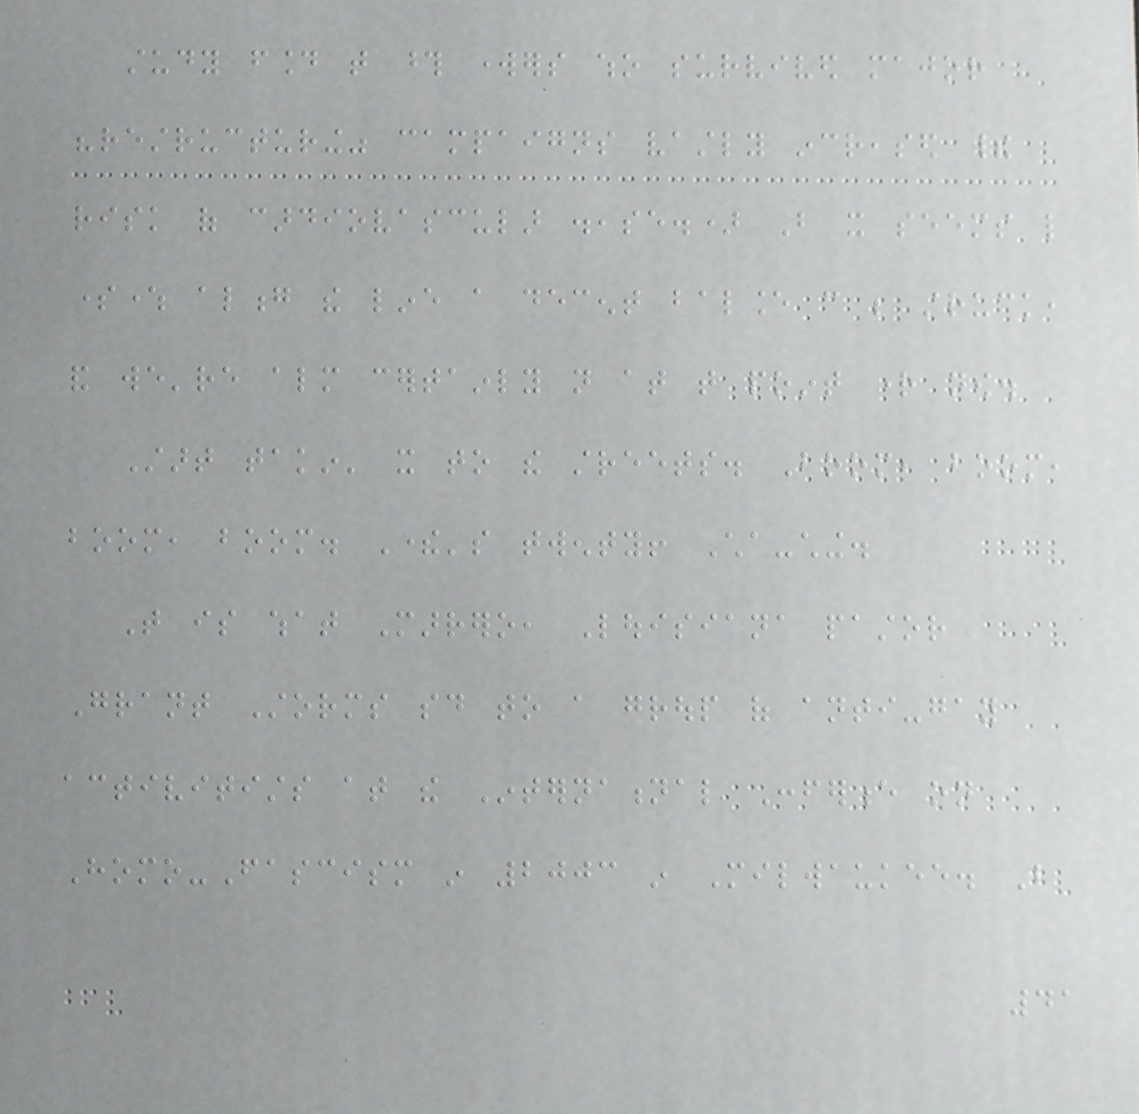study found that those workers who survived major
"restructuring" campaigns vastly increased their
risk of cardiovascular disease.) But it seems like
somewhere along the line a decent balance can be struck,
and we're almost certainly not at that point right now.
Start takin' it to the streets. Boom, boom,
boom, boom. There's twenty! Cha-ching.
That is what Marrero, Louisiana pastor
Grant Storms said to a group of anti-gay
activitists at the International Conference on
Homo-Fascism in 2003 in Milwaukee. But
41
